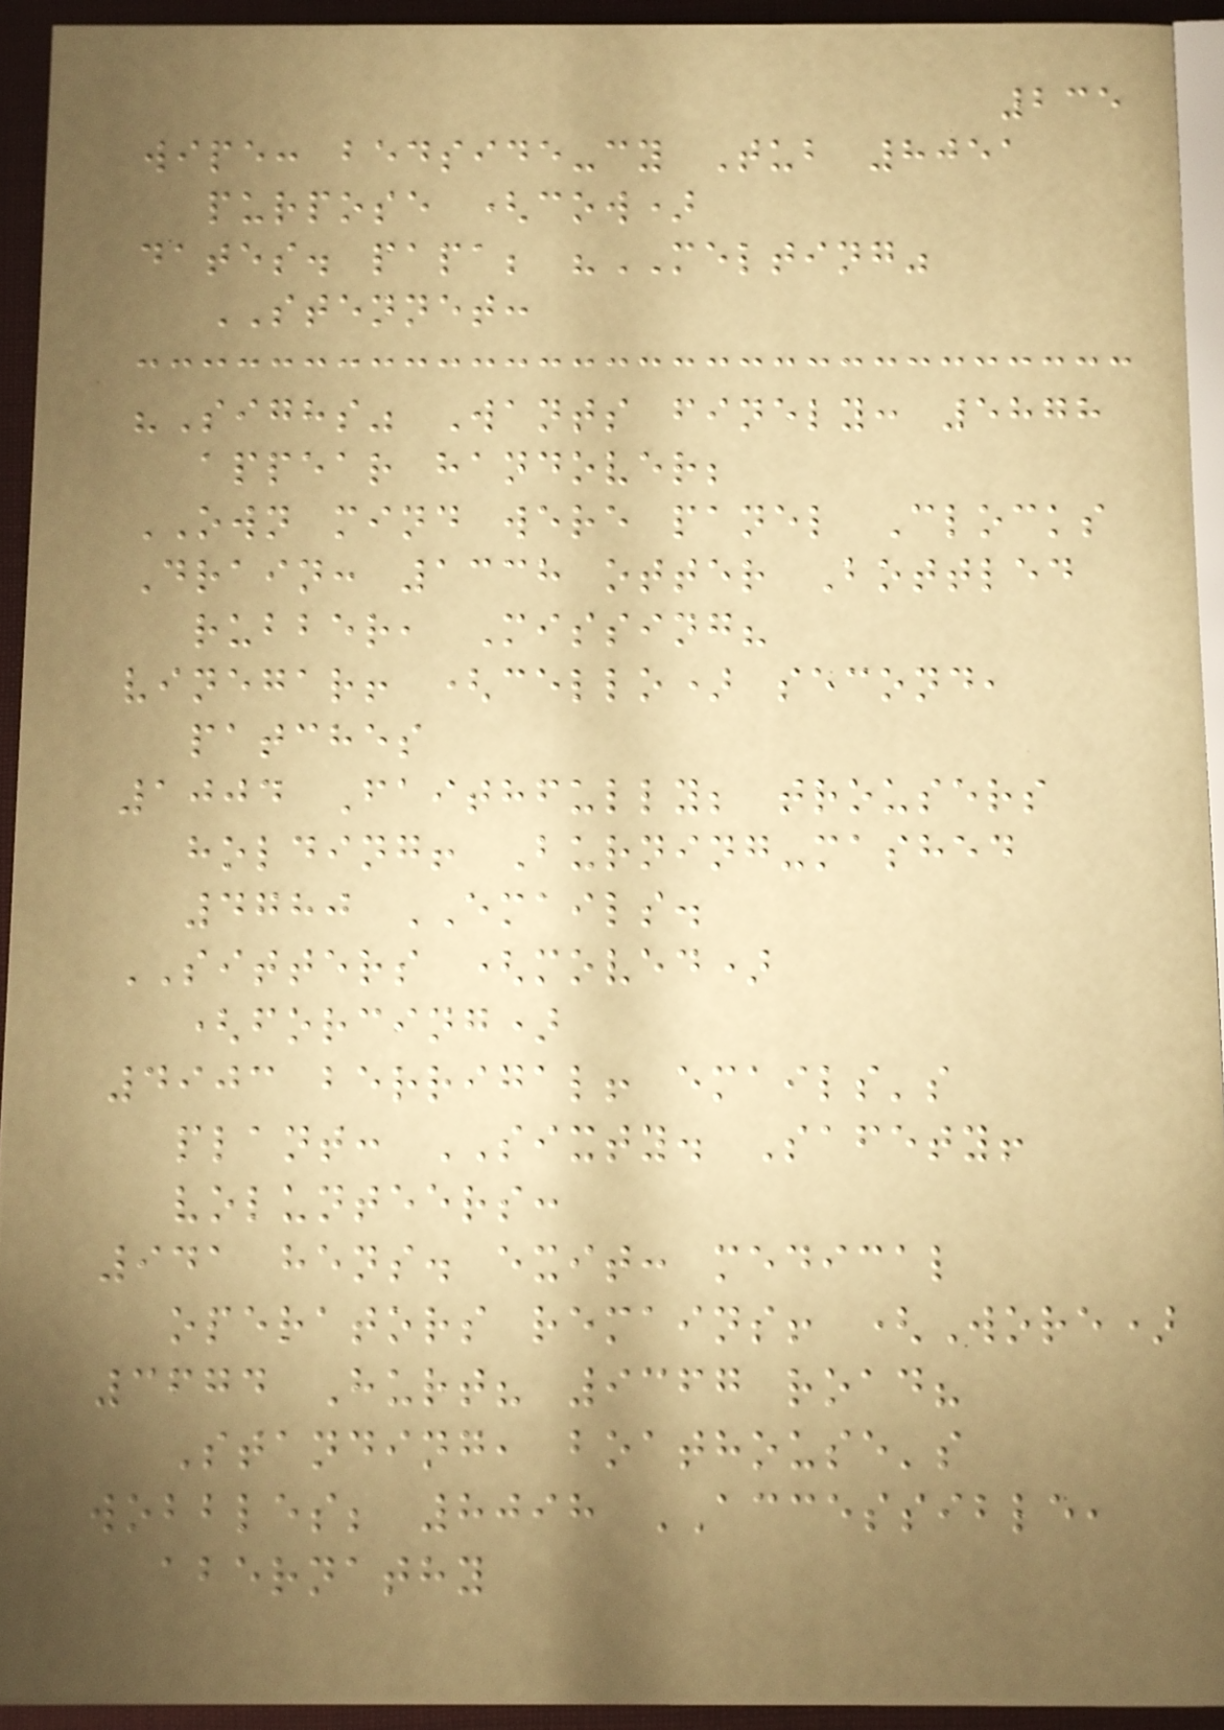235
wipe: bedside-cy Tub 8051
purpose (cow)
dates. papa; "MELTING"
STENNET:
"Sighs" Wants finely: 5878
appear handover;
OWN mind were panel Clocks
Drain: 1338 otter Bottled
rubber, Missing?
vinegar! (cello) second,
patches
1004 Faithfully; trousers
holding! Burning-mashed
4780 EMAILS.
SITTERS (moved)
(forcing)
4903 berrigal! emails's
plant: SIXTY. Safety!
volunteers:
941 hens. exit: medical
operators remains! (Wore)
3674 Hurt? 9367 road?
Standing, boathouse's
wobbles; 8098 ACCESSIBLE,
abernathy
